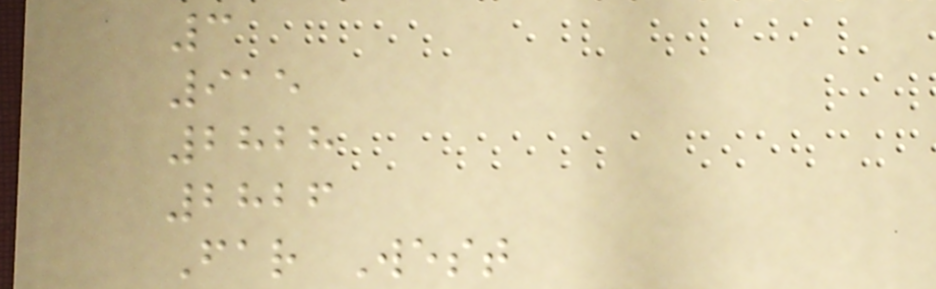3
915
2828
2826
Far West
